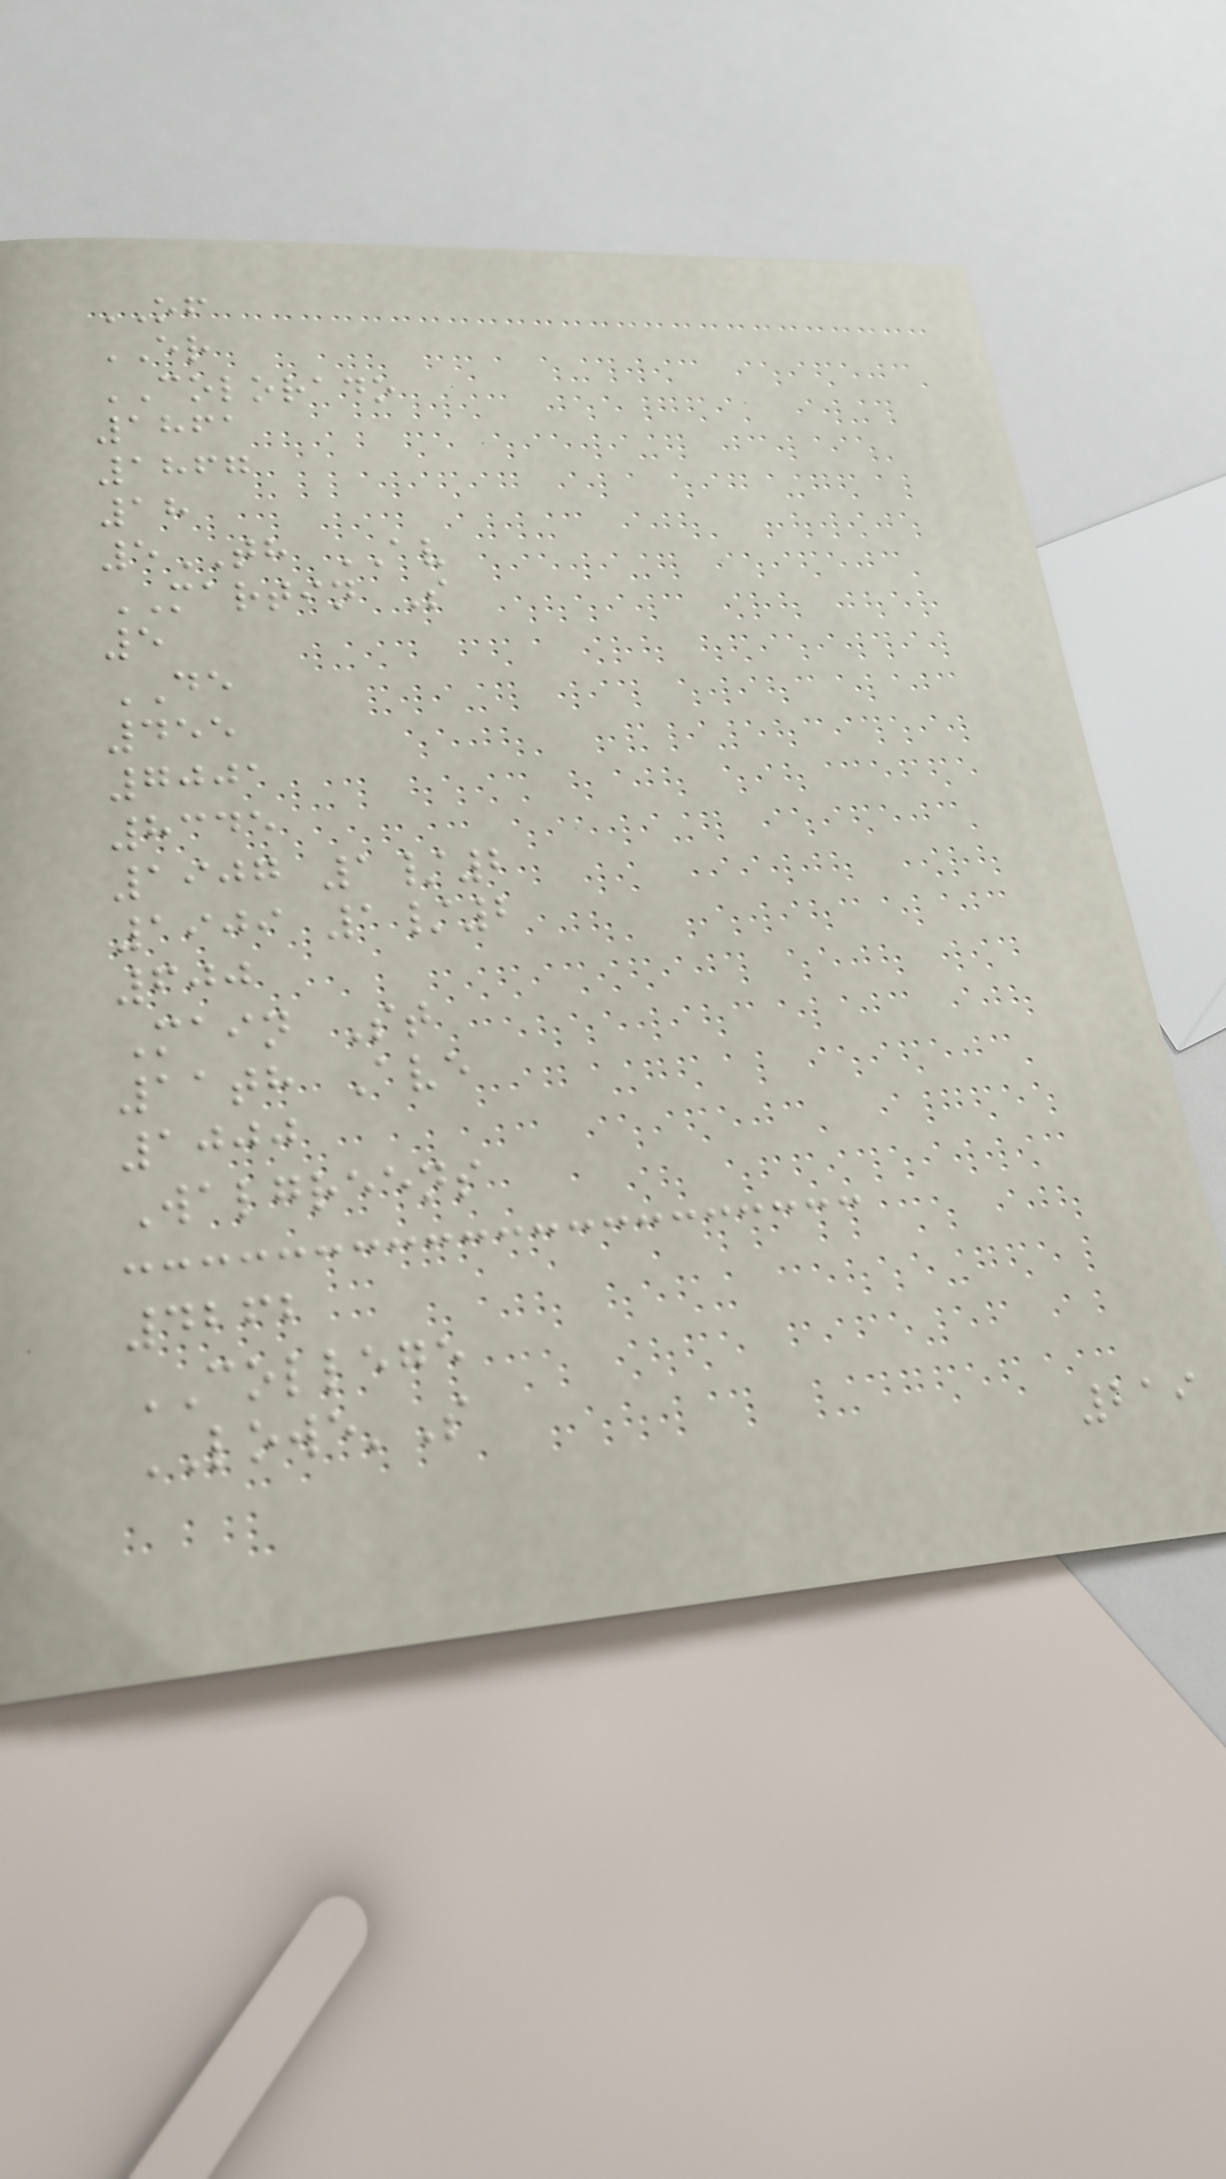OF
ER
COLORADO
1861
1867
18
5TH AV
MARTIN S
5
DE
455
7001
8345
1907 1/2
1909 1/2
600
Main St
11th Ave
1000
Walgreens
4262
COLLEGE
LOWE'S
219
